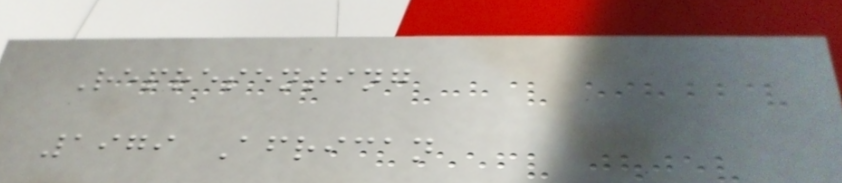Representing
1979 African
